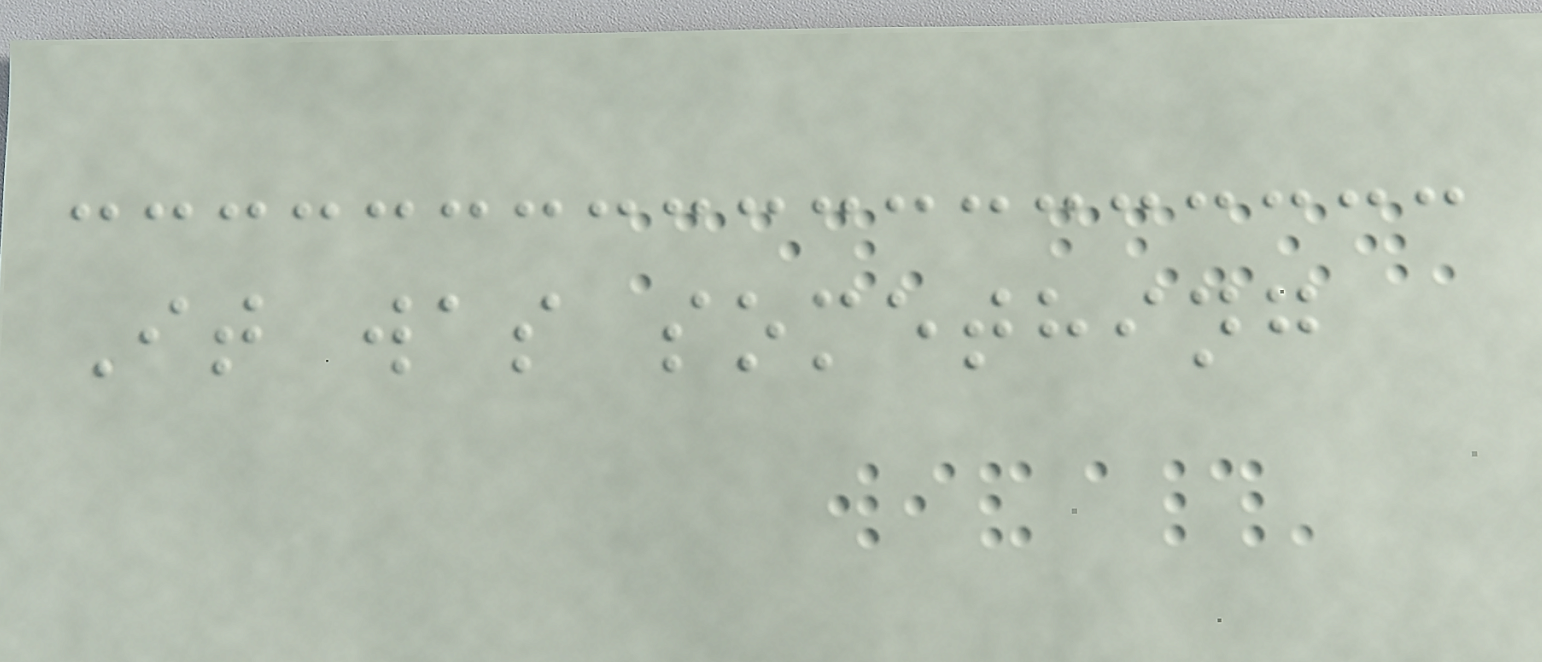It was something
